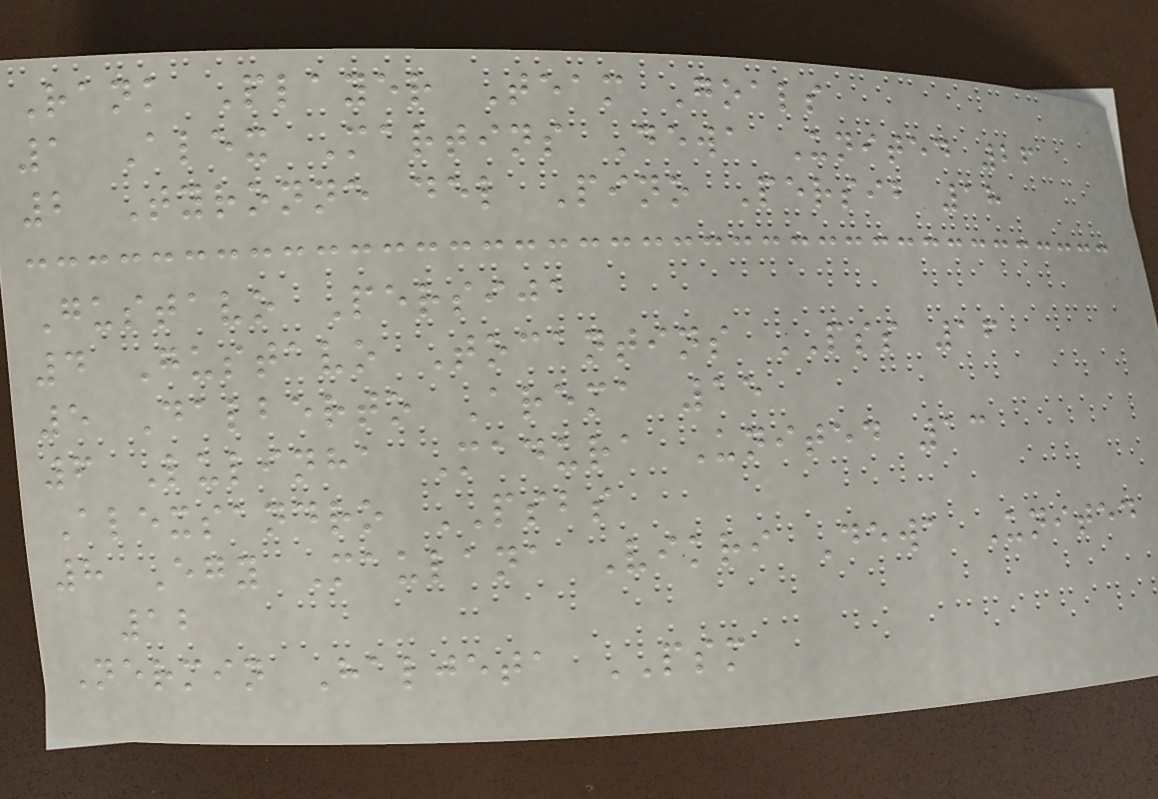Rank Player Team Goals
1 Alex Martins Dewa United 26
2 Tyronne del Pino Persib 18
Gustavo Persija
4 Gustavo Tocantins PSS 16
5 Dalberto Arema 15
6 Lulinha Madura United 13
Alexsandro PSBS
8 Egy Maulana Vikri Dewa United
12
Nermin Haljeta PSM
